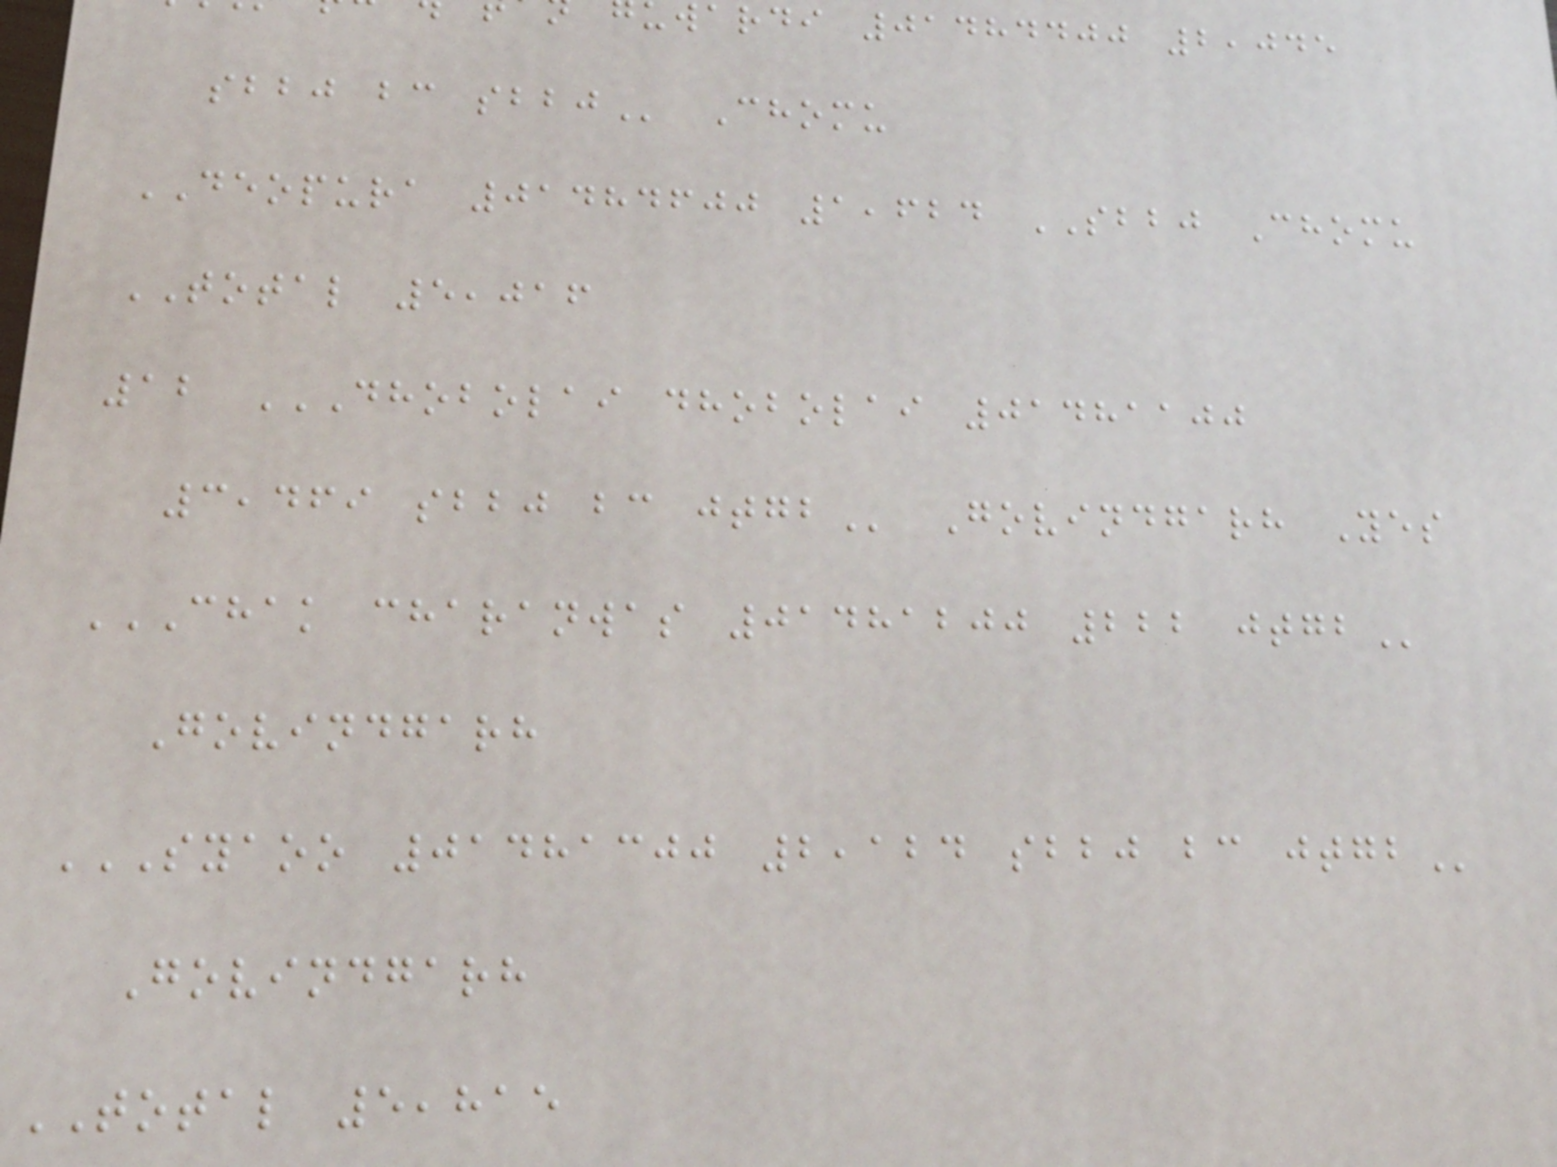wardi 01484400 2,045
sbbj bc
DEOPURA 01484600 1,624 SBBJ Chomu
TOTAL 5,016
12 DHOBOLAI DHOBOLAI 01481100
3,469 sbbj bc
CHAK CHARANWAS 01481200 222 JTGB
Govindgarh
SYAOO 01481300 2,124 SBBJ BC JTGB
Govindgarh
TOTAL 5,815
